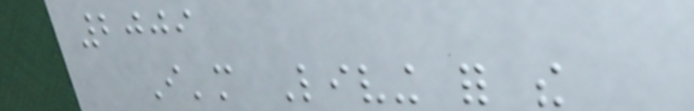2009
I'm Living for the
